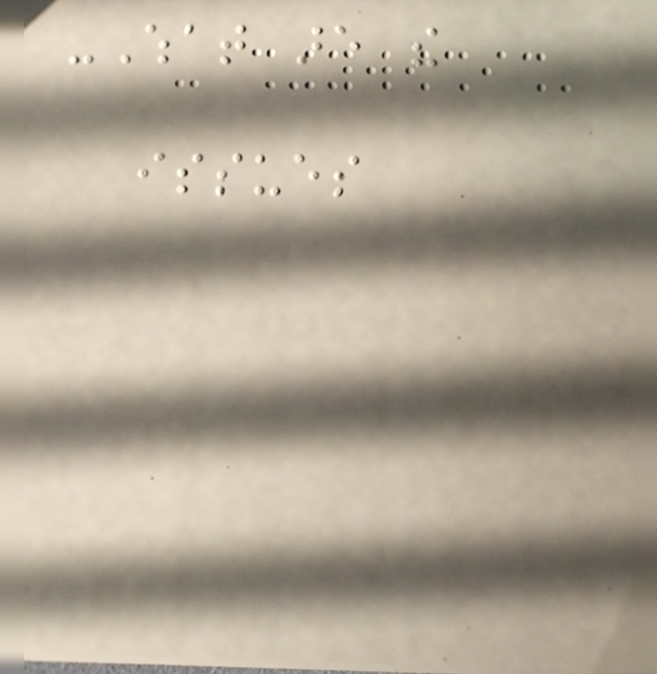-What are the
issues
